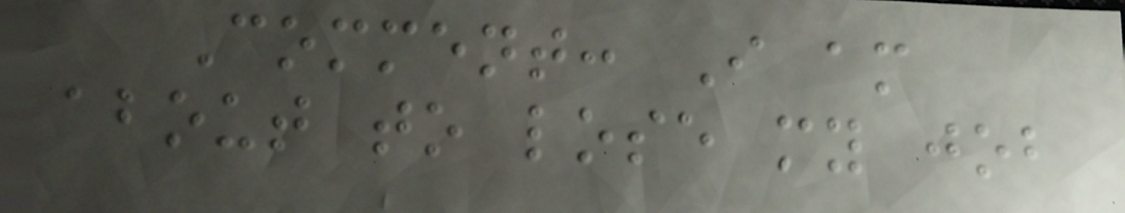Comment: I am
about to lose my job
